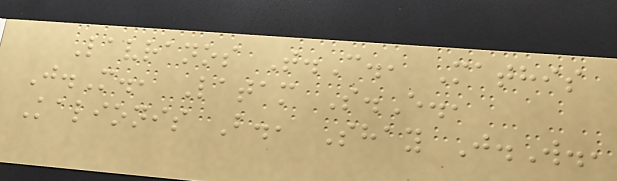Lavranos T.C., Mathis
J.M., Latam S.E.,
Kalionis B., Shay J.W.,
